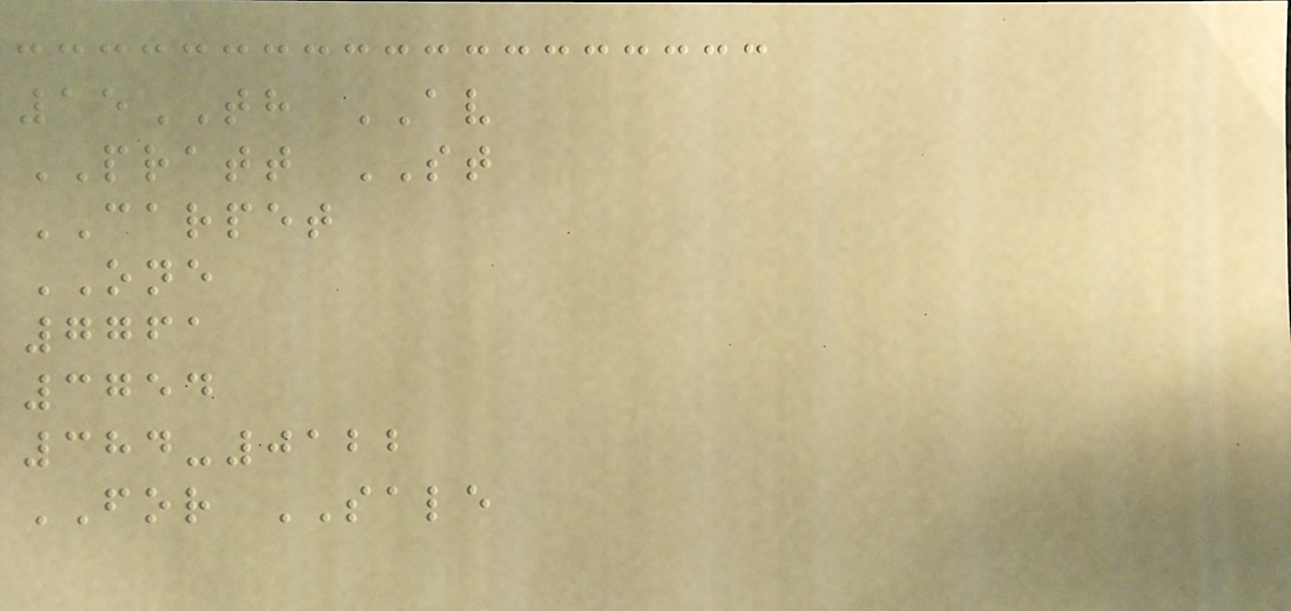15TH AV
PRATT ST
CARPET
ONE
7761
3754
384-0122
FOR SALE
